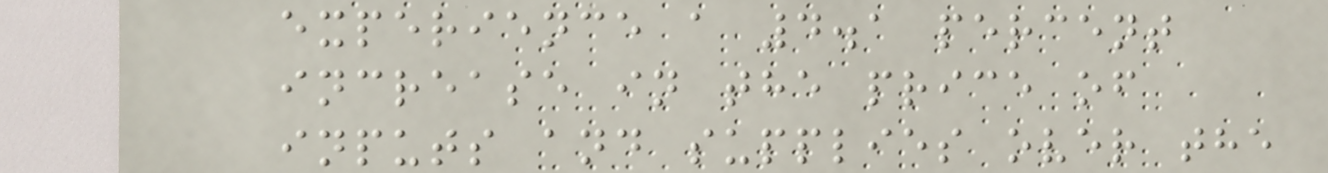experience a 4.1 percent
increase in the price of
inputs and supplies over the
